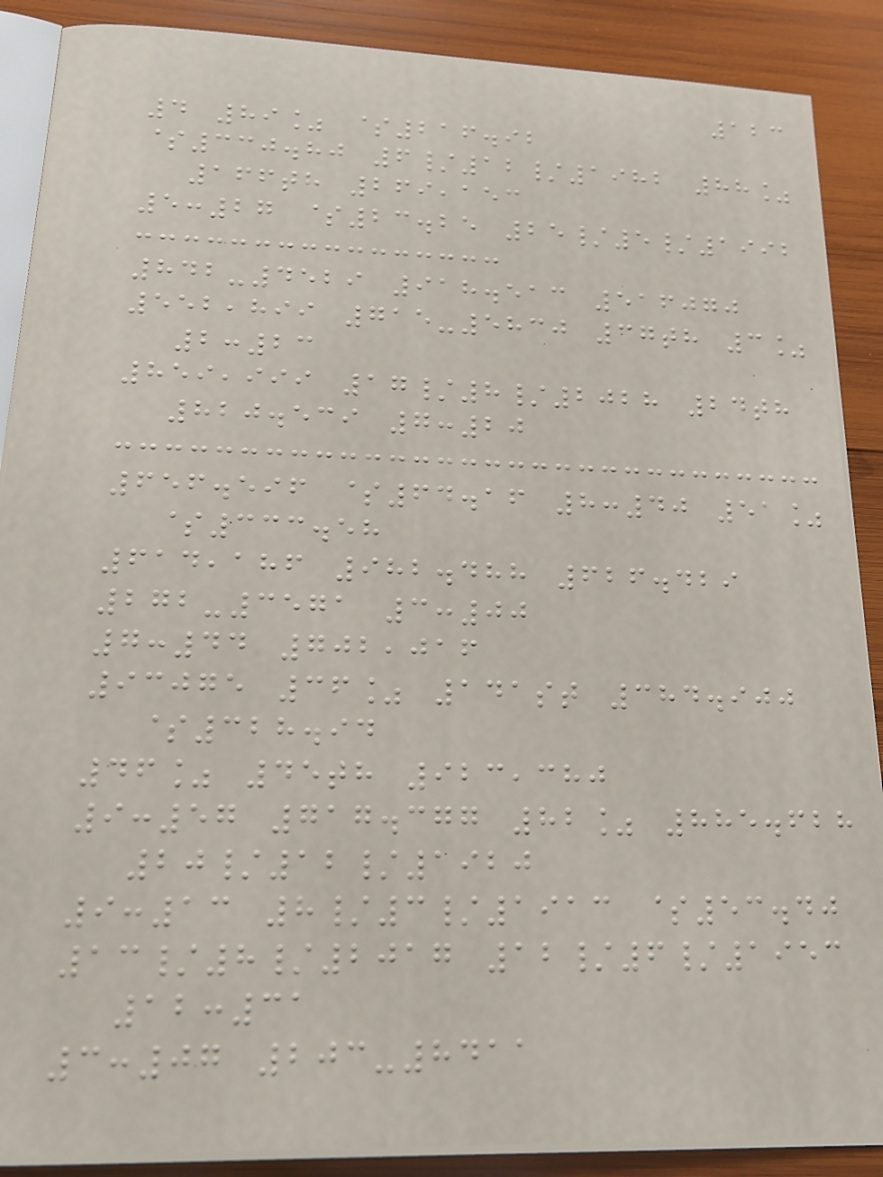123
4 89% $216.92
$330.80 6/12/1982 88%
166th 269,153
5:27 $23.25 25/5/1992
842-4529 918.513 516070
552,899 715-5830 37th 3%
2:23
859,999 17/8/2028 24th
820.539 7:20
656.596 $64.16 8:40 51%
$333.58
614,186 982.488 626.429
272-3571 3:00
7:44 702,016
93075 36% 141st 384.900
$328.94
46% 45th 923,380
9:57 717.377 82% 885.628
20/12/1920
9:13 8/3/1913 $53.40
13/8/2017 12/6/1953
12:31
3:07 203-8411
